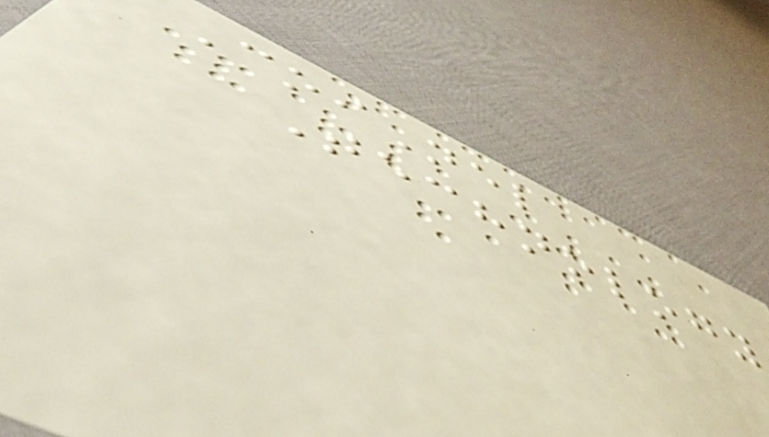CoiNel
Technology
